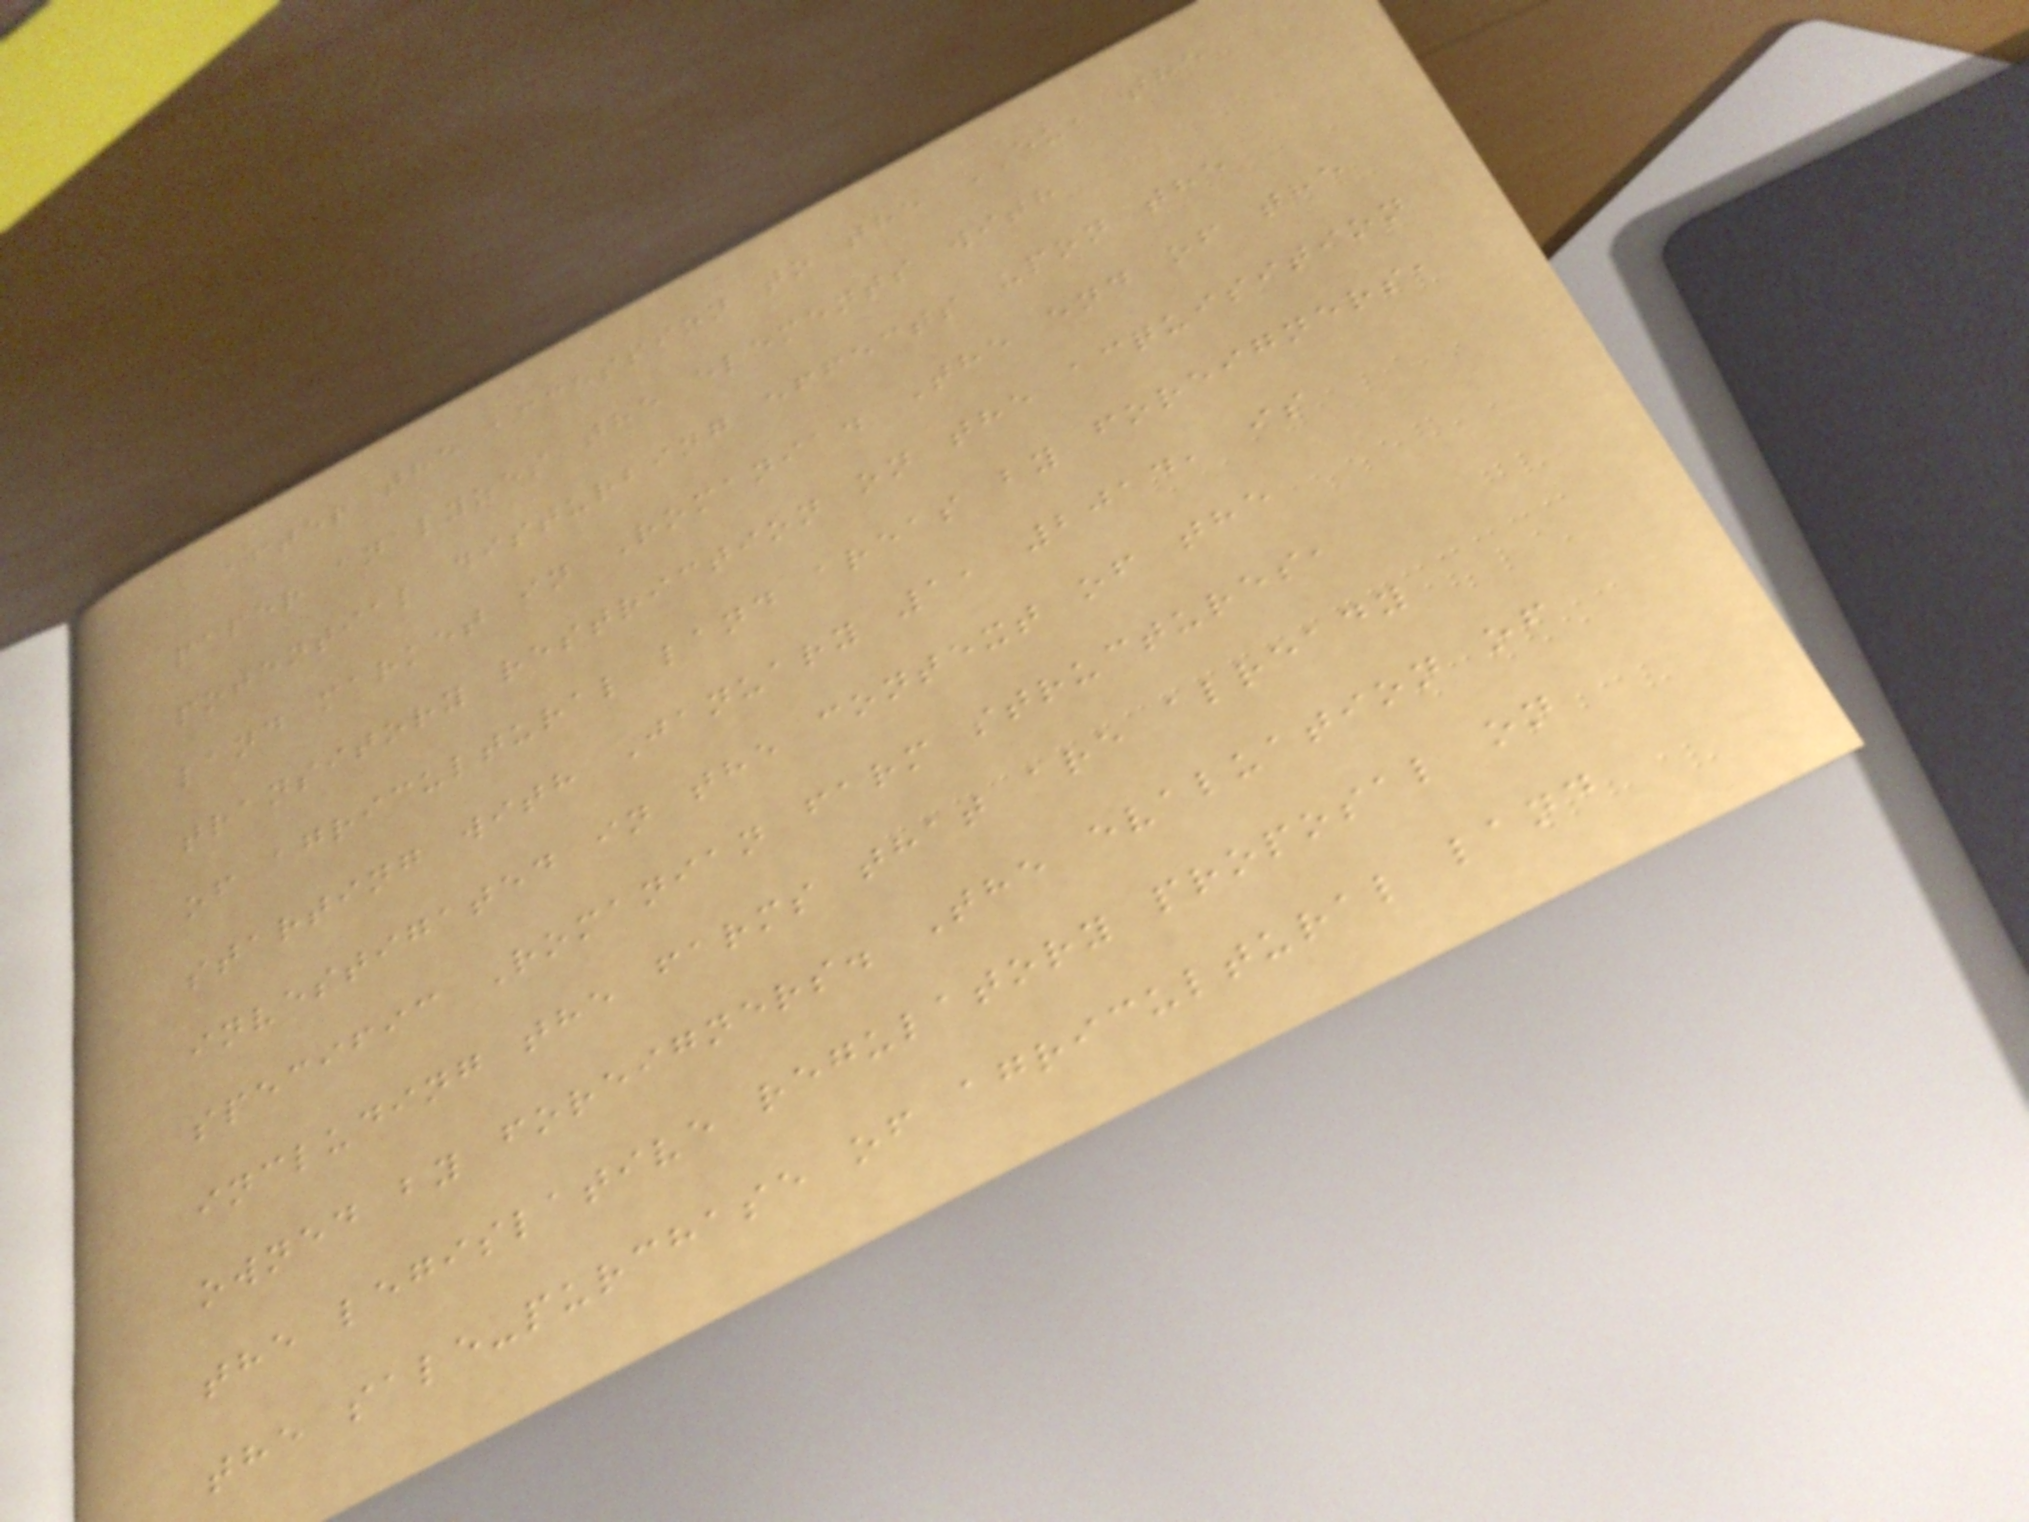after the accession to the EU, the
paper analyzes the elements with
potential disturbing effects upon the
land market in Romania. The end of the
transitory restriction on the acquisition
of agricultural land areas by foreigners,
starting with January 1, 2014, is
investigated in the context of the
specific Romanian farm structures,
including the farms that are already
owned by foreigners. The evaluation of
the legislative regulatory proposal on
the sale-purchase of agricultural land
